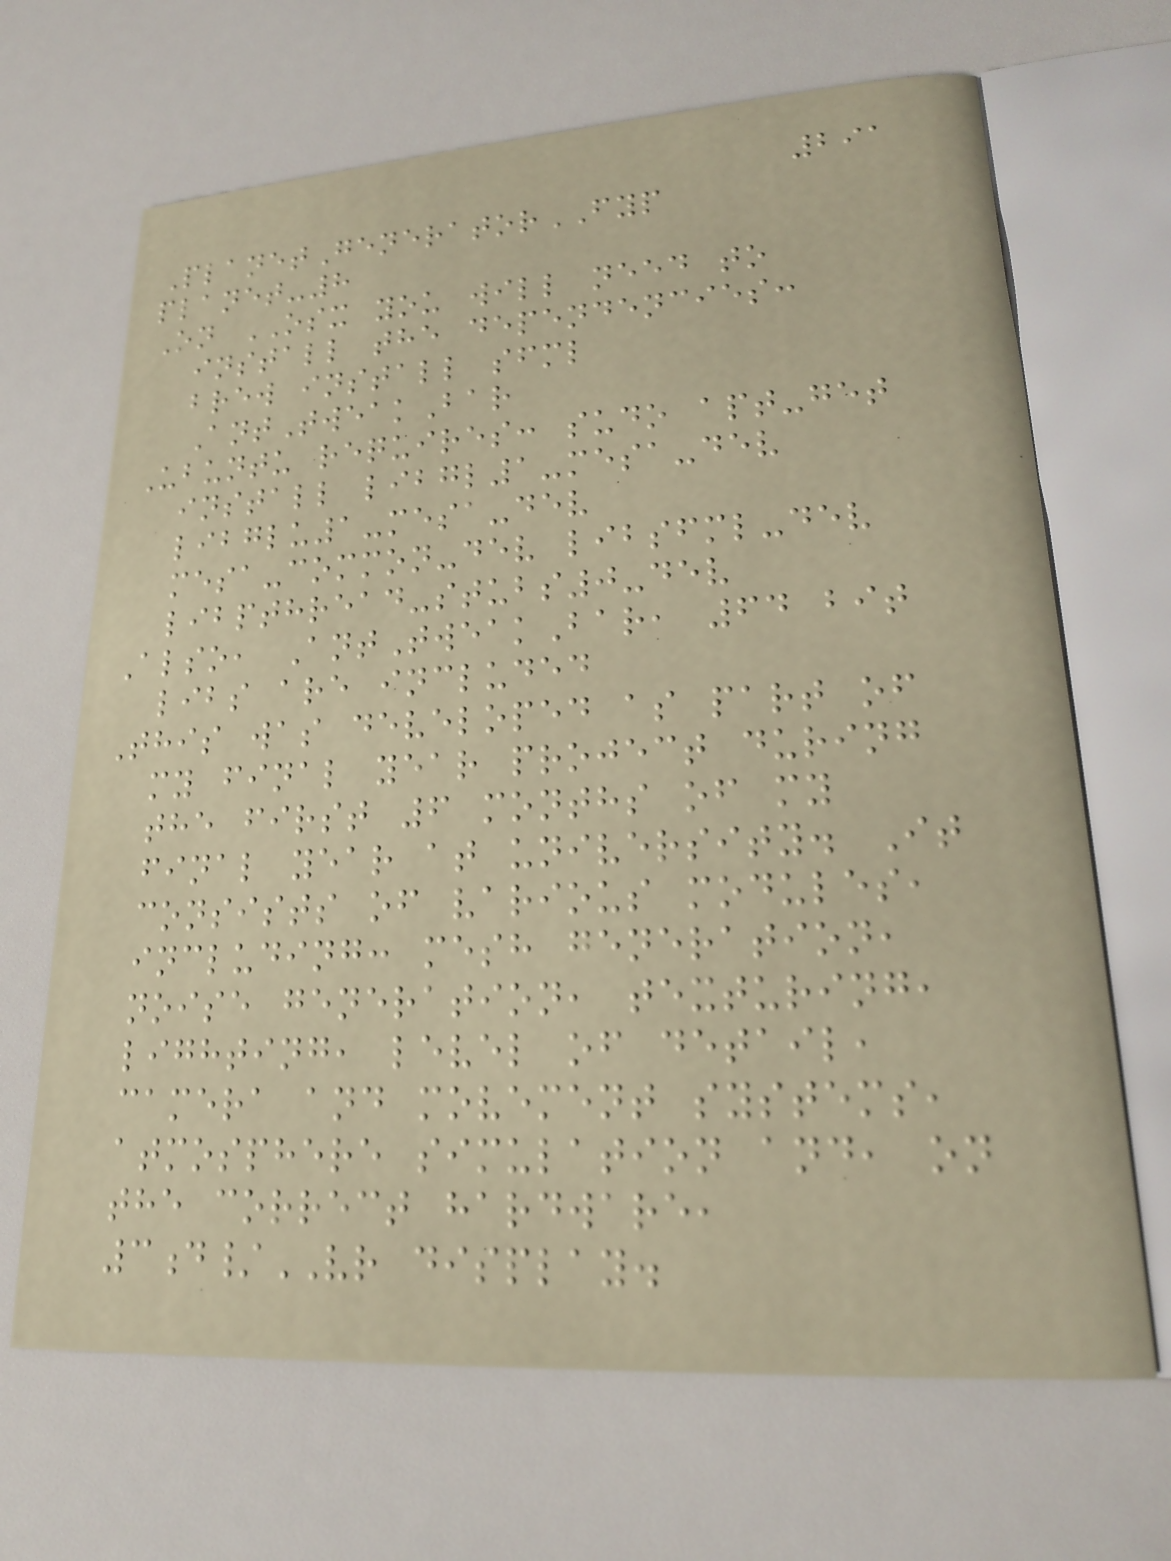291
PlanetGeneratorFYP
planet-8
On OSX you will need to
install the dependencies:
brew install sfml
AntTweakBar
Ubuntu requires: sudo apt-get
install libgl1-mesa-dev
libglu1-mesa-dev
mesa-common-dev libsfml-dev
libpthread-stubs0-dev
Also, AntTweakBar, 64 bit
libs are included
This was developed as part of
my final year project during
the first 6 months of my
final year at university. It
consists of various modules,
including: mesh generation,
noise generation, texturing,
lighting, level of detail,
camera and movement systems,
atmosphere simulation and, on
the correct hardware,
3d/VR display.
